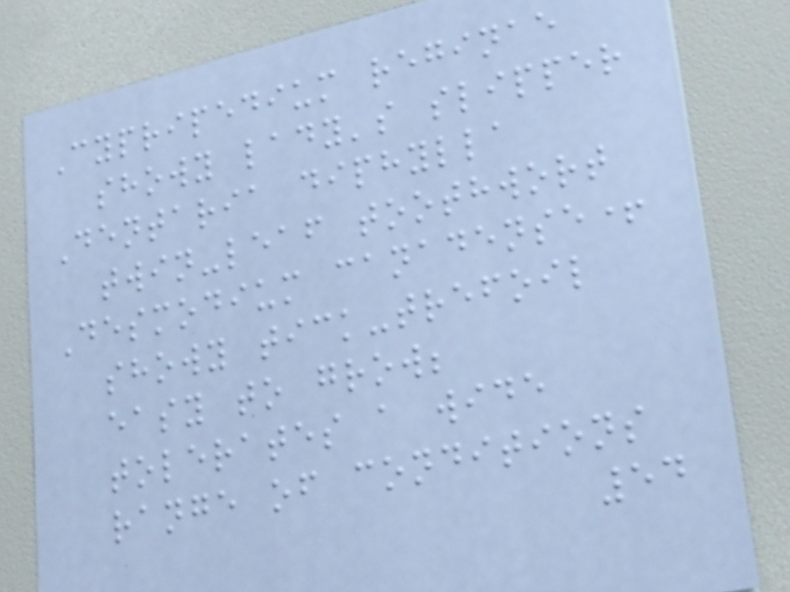Cypripedium reginae
showy lady's slipper
Dentaria diphylla
twin-leaf toothwort
Desmodium canadense+
showy tick-trefoil
easy to grow;
tolerates a wide
range of conditions
54
